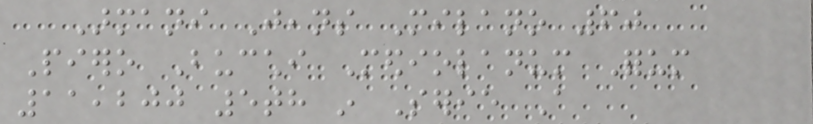Armani Jeans Milano 60
Piero Bucchi Mediolanum Forum
11,200 5th in Serie A
